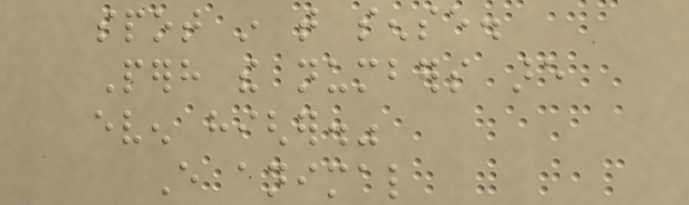spot in that sense.
Perhaps the numbers are
even higher."
Every animal
